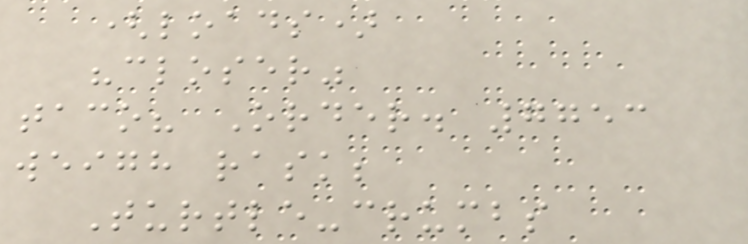(loads)
"closer"
taco? Order. 7753
weigh rask;
Turtle-crumbs
